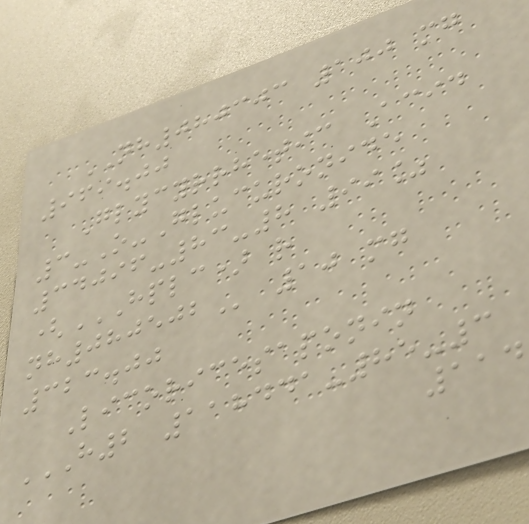NH080303 100 mg
969.00
Glycyrrhetic Acid
3-O-Glucuronide
34096-83-8 99%
(HPLC) R
NH080502 10 mg
323.00
Licoricesaponin
H2 118441-85-3
114
